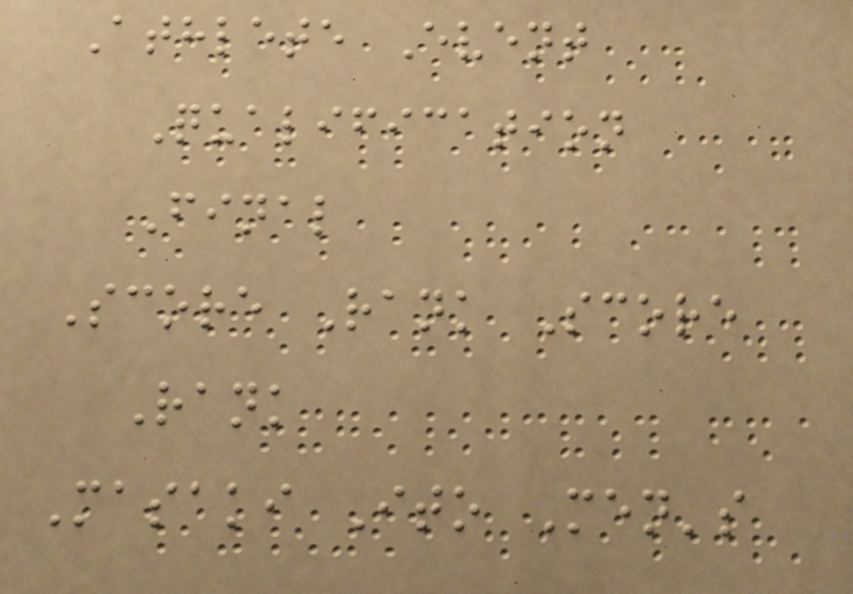Athlete Event
Qualification
Final
Score Rank Score
Rank
Masaki Ito Men's
